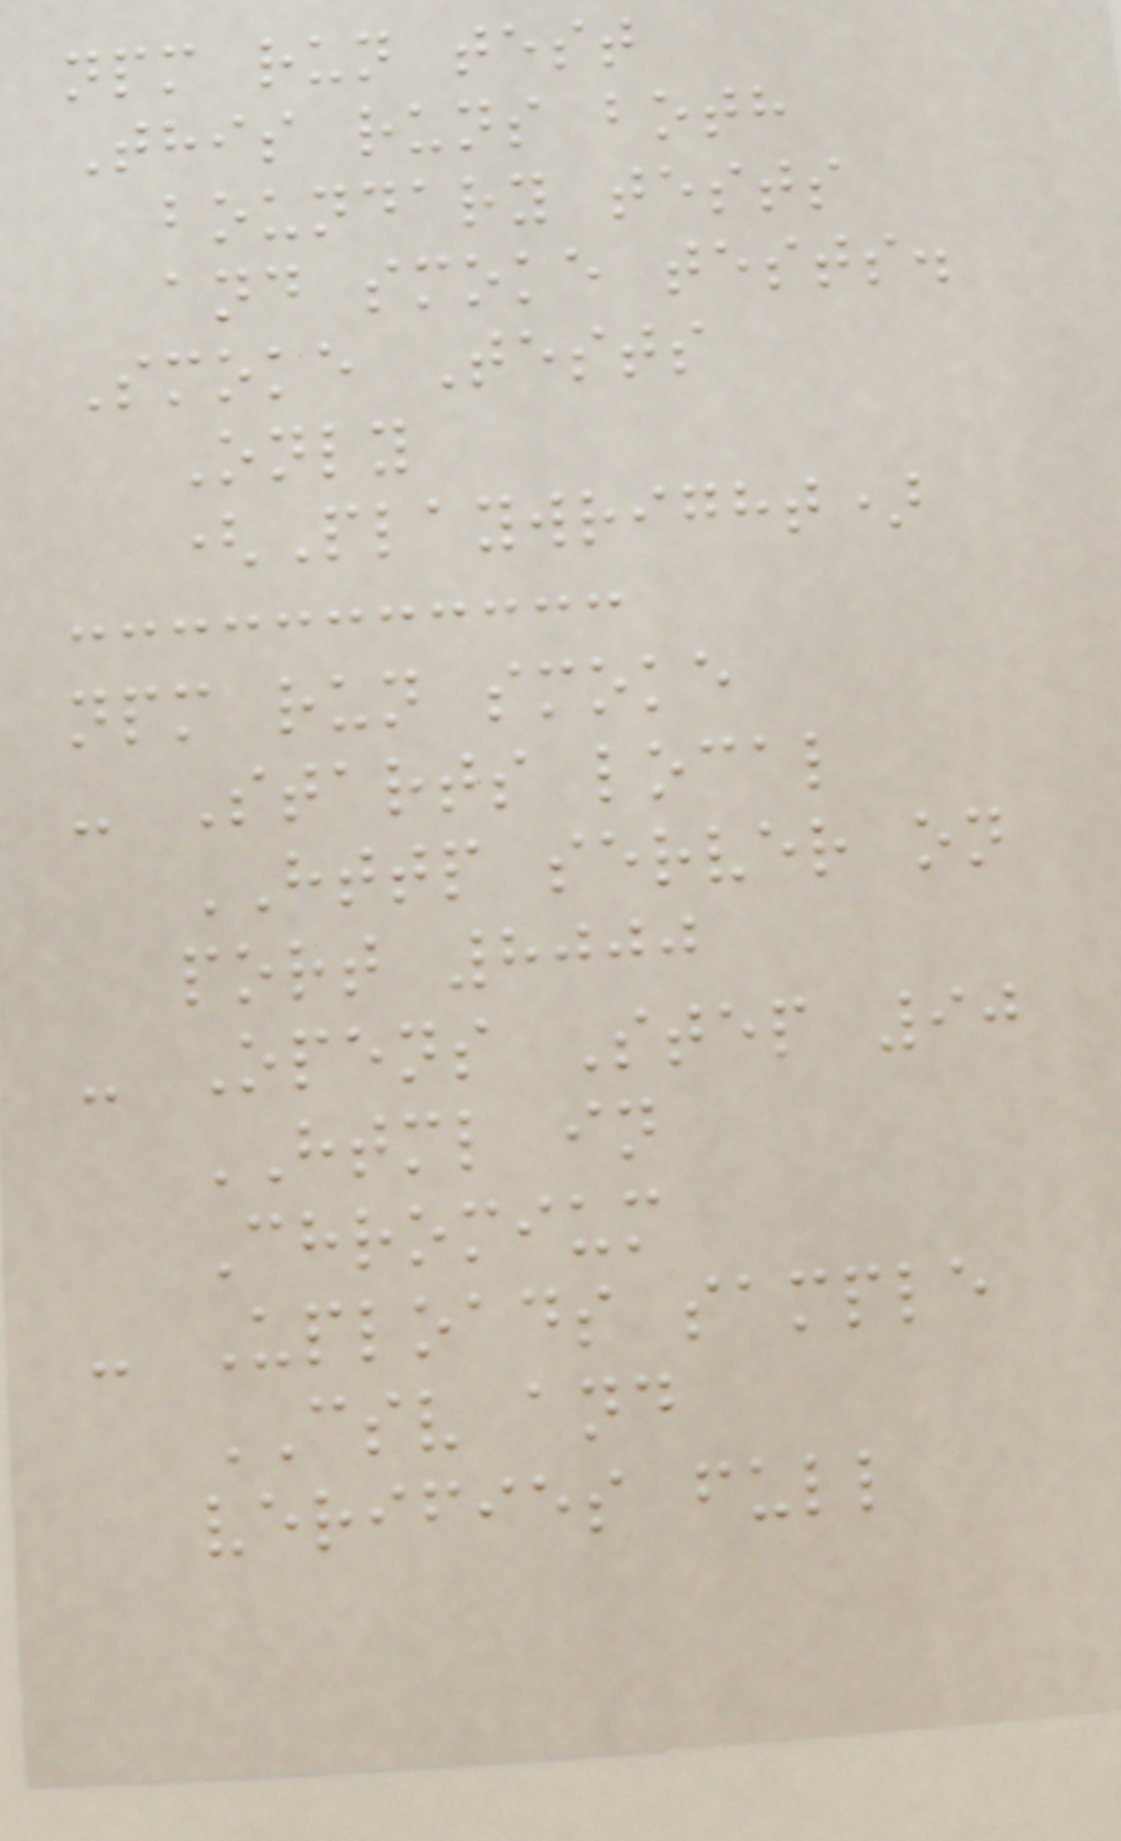npm run test
This runs both
boundary tests
and smoke tests.
Smoke Tests
Only
(Playwright)
npm run smoke
- Starts local
HTTP server on
port 8000
- Opens Step 90
HTML in
Chromium
- Uploads sample
CSV and
verifies full
